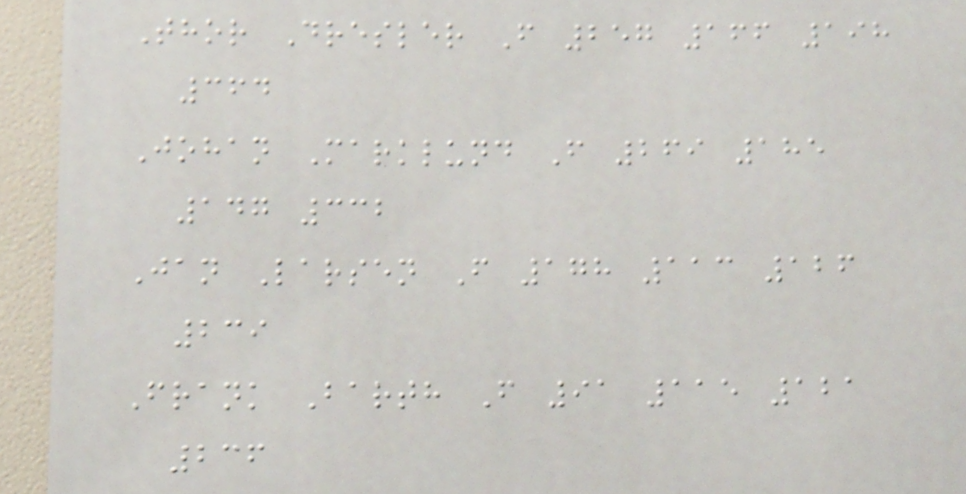Thor Dresler F 257 166 198
364
Johan Marklund F 269 185
147 332
Jan Larsen F 178 113 126
239
Frank Barth F 91 115 121
236
